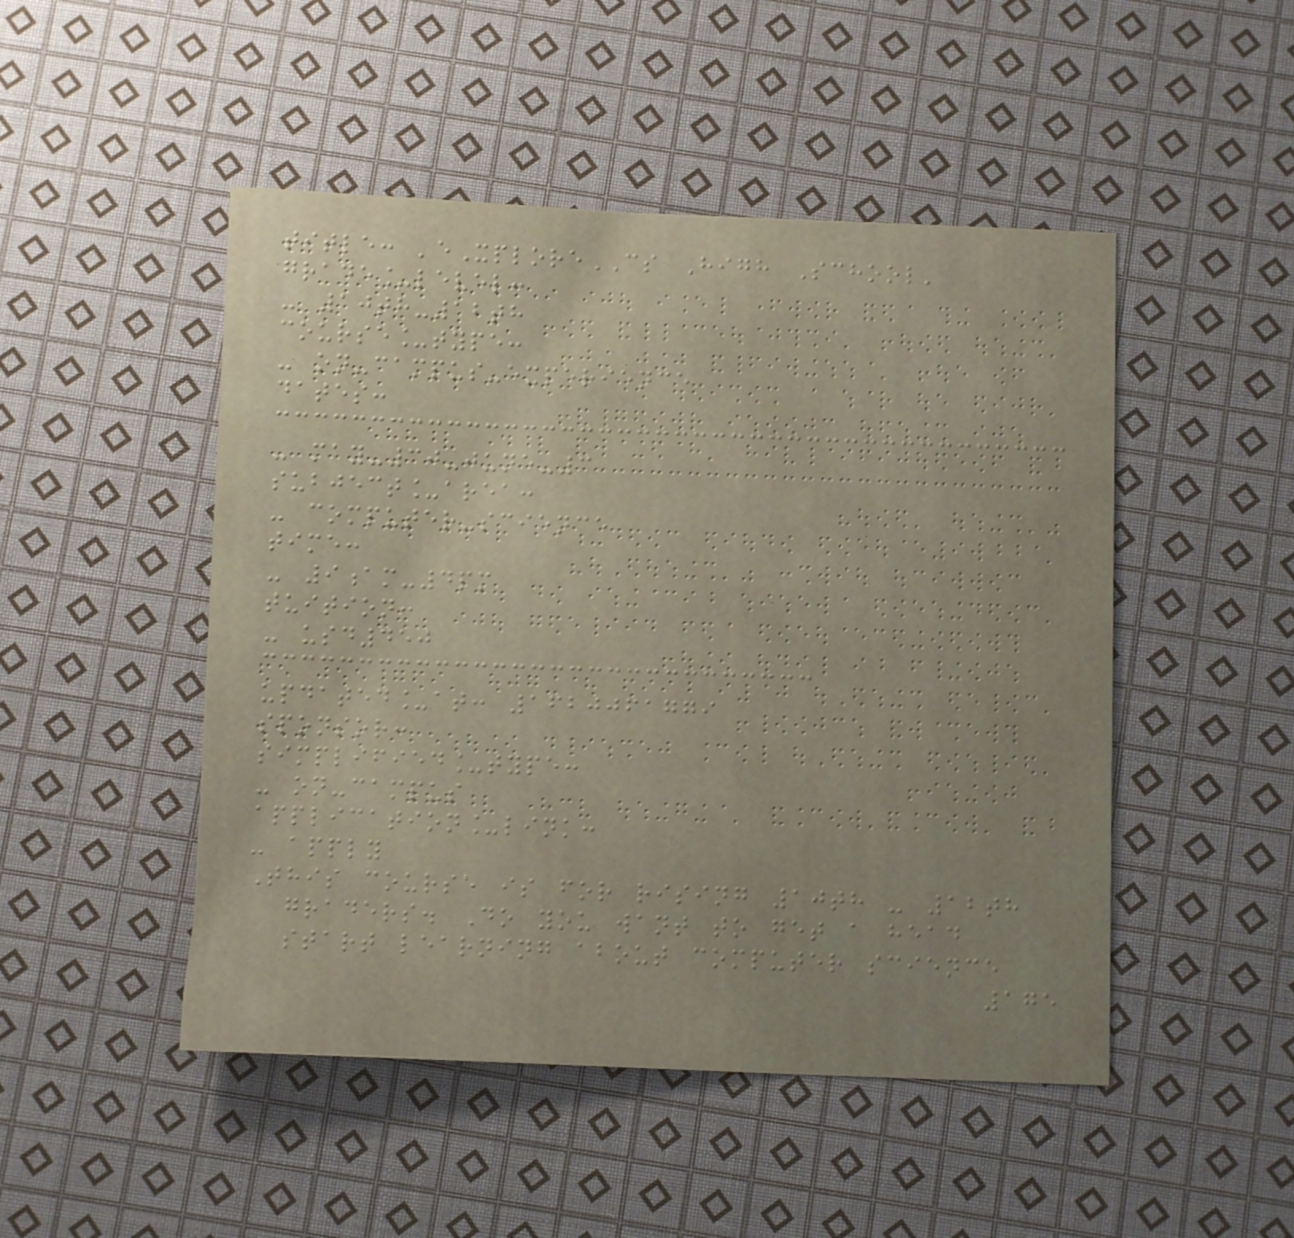title: 'eXploreCS High School'
grade_level:
- 10th-12th
course_type:
- on-campus-experience
dates:
- may-30-june-3
subject_area:
- computer-science
time:
- 9am-4pm
tuition:
- usd450
updated_at: 1620061779
sponsor:
simplified_type:
- on-campus
application_link:
- apply
This course is for rising 10th - 12th
graders. Do you want to get a head
start learning about computer science
175
